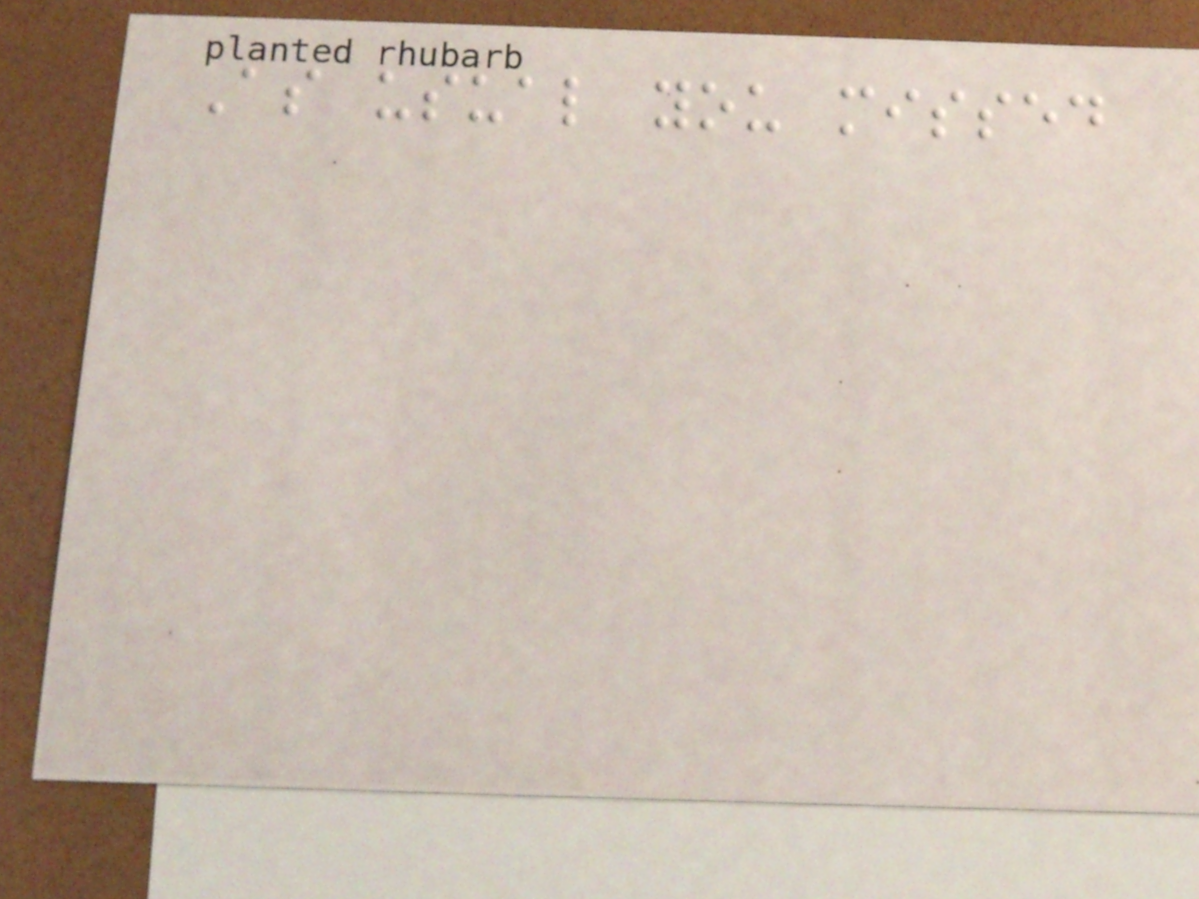As usual you missed
